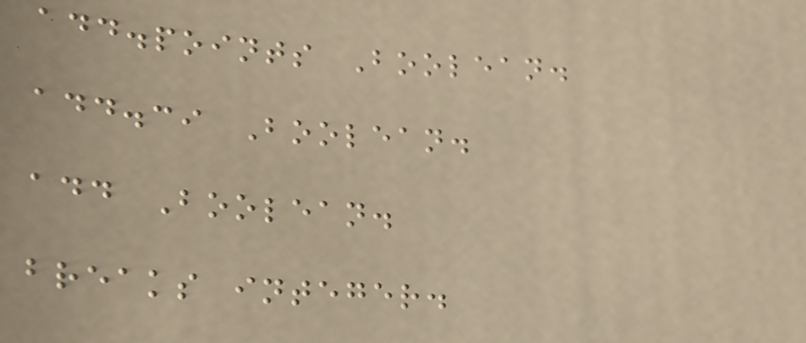add.points Boolean.
add.ci Boolean.
add Boolean.
breaks integer.
